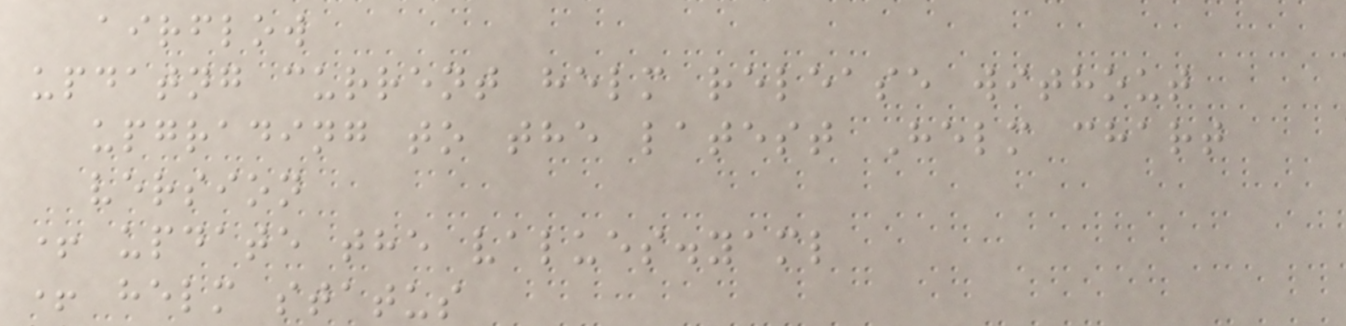airflow
updatng current helm release without
upgrading to the latest Helm chart
version
+ update the values.yaml
+ helm status
